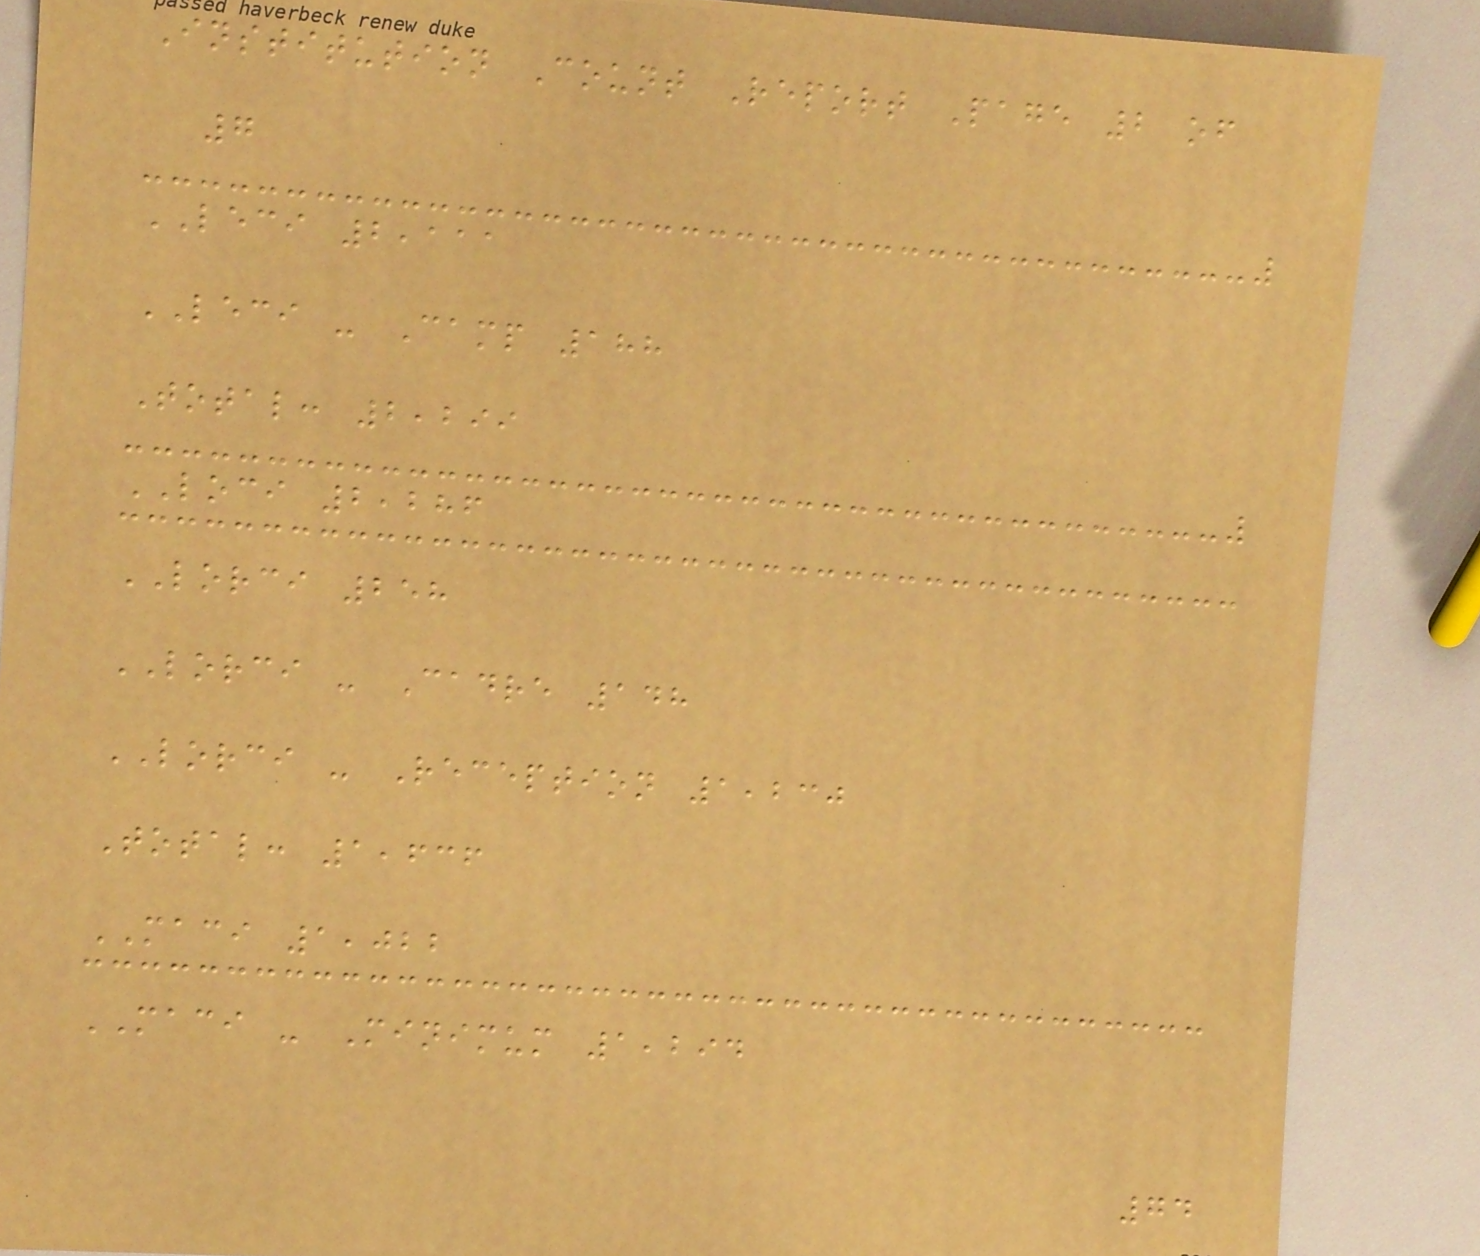Institution Count Report Page 2 of
7
LECI 2,111
LECI - Camp 188
Total: 2,299
LOCI 2,286
LORCI 258
LORCI - Cadre 148
LORCI - Reception 1,230
Total: 1,636
MACI 1,022
MACI - Minimum 1,294
74
